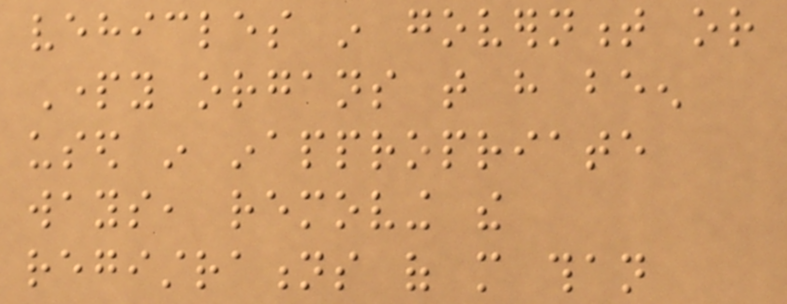vehicles in government or
Party organs that have been
used in inappropriate
ways, removing the
registrations of more than
